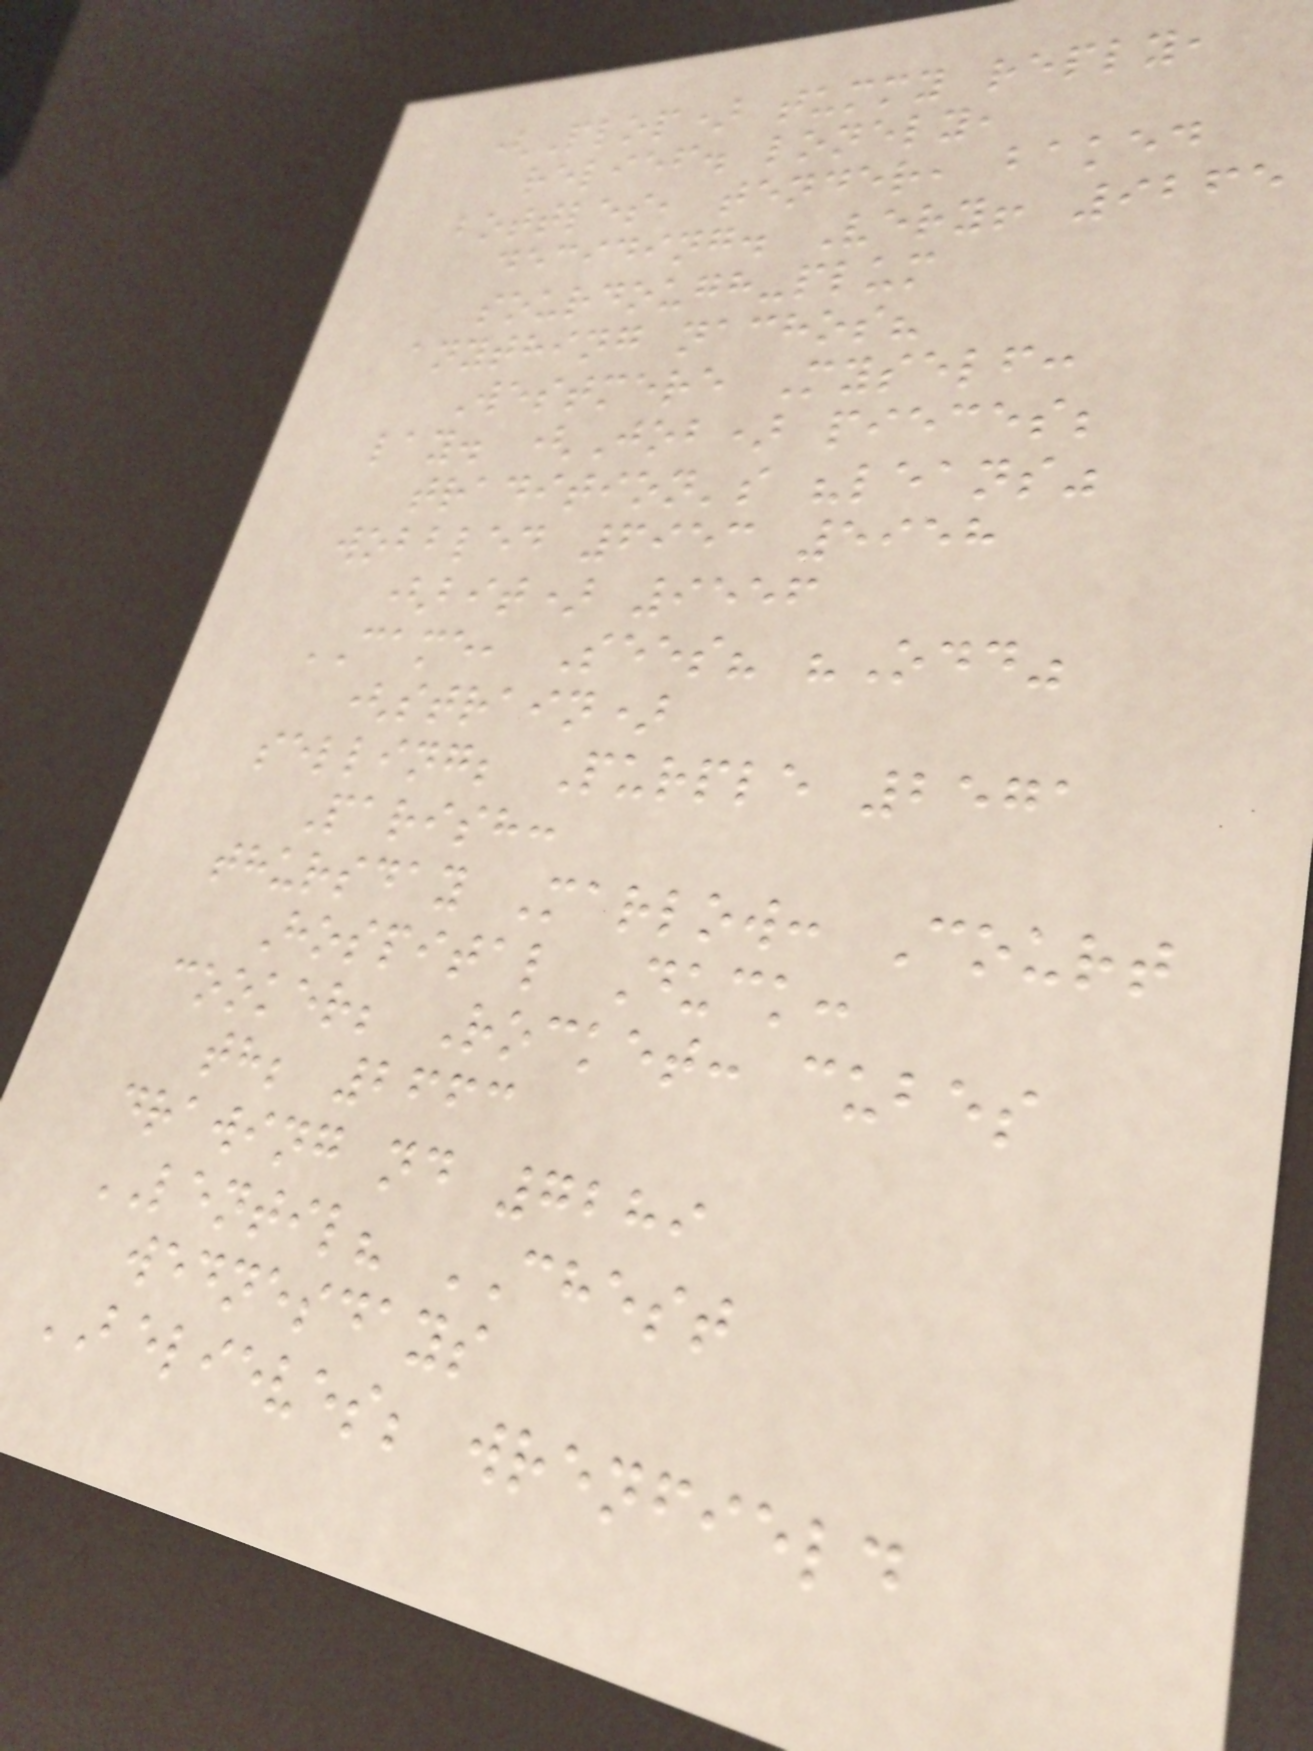(Plop) tummy reply,
relief. lonely,
bottles, tender, baked
deciding. Very! 9265
sourdough-plum
anything nachos?
Westmere Myself:
lay. (Job) pieces;
tradition's "leans"
wobbled 6953 5958
(bit) 9556
CAME, Sees? "Odd"
(strain)
selling; Purple 2571
Parish:
thursday Marlow: Court
Hospital Duck:
cooker; Rocket: cubes
th; 2663
drawing nd 7289
LENTIL? CHEST
wednesdays
BELIEVES; wrenfield
